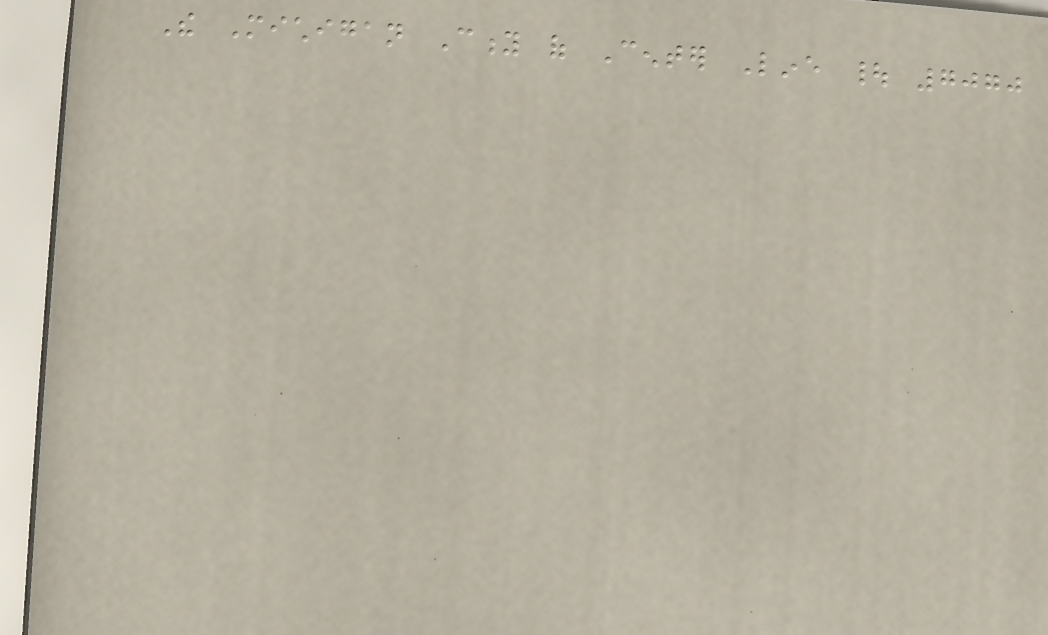The Michigan City of Center Line | 7070
